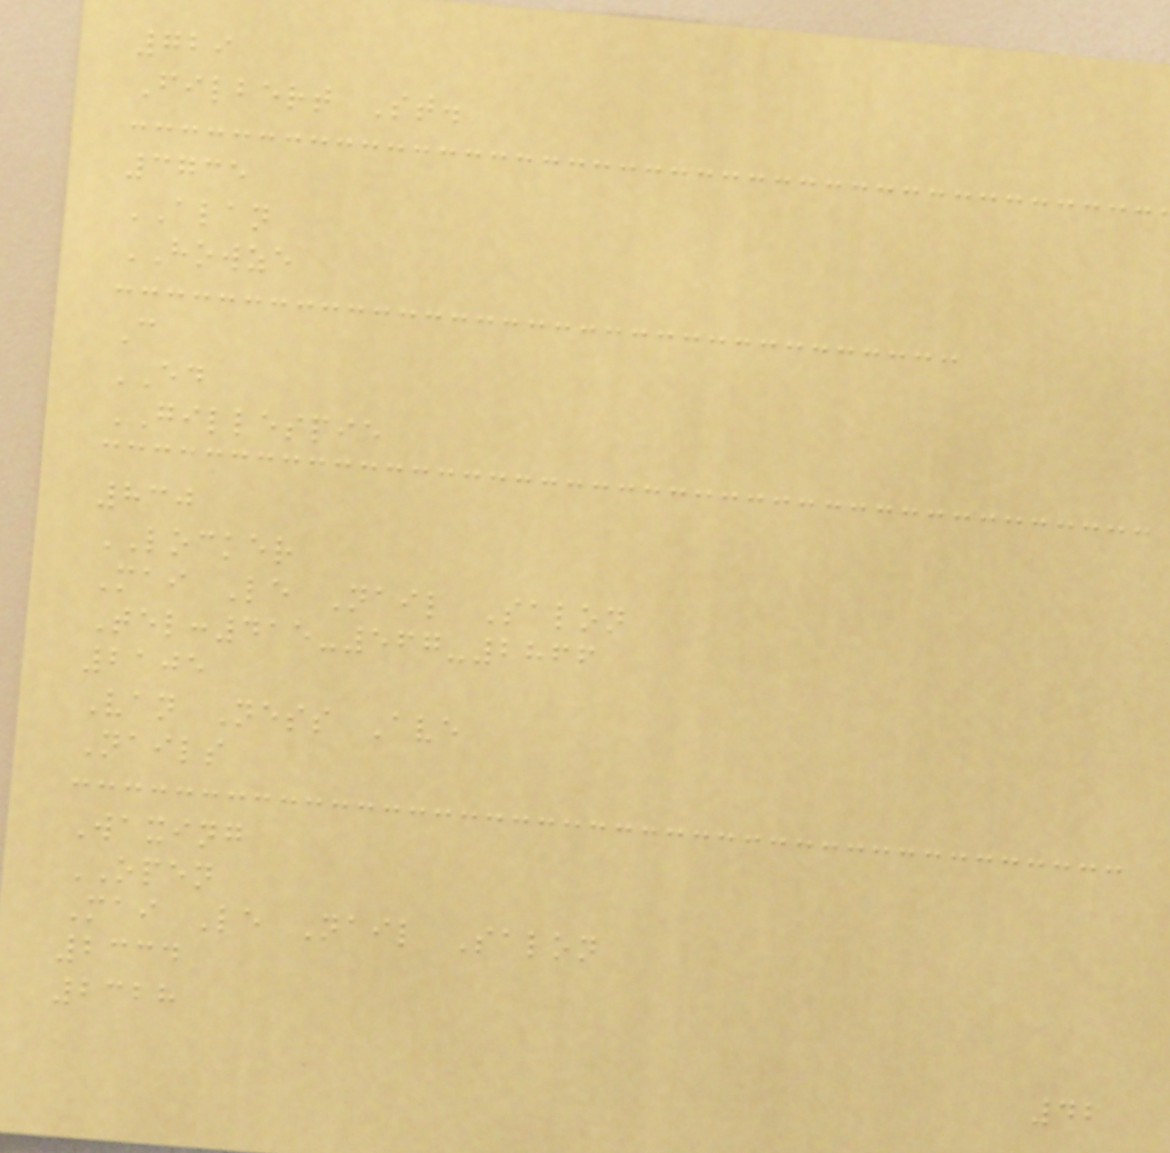729
Filbert St.
3735
ALAN
HOWZE
C
ED
GILLESPIE
830
LOCKER
Mai Le Nail Salon
Tel:415-567-2866
2105
Van Ness Ave
Nails
Waxing
OPEN
Mai Le Nail Salon
2334
2328
42
